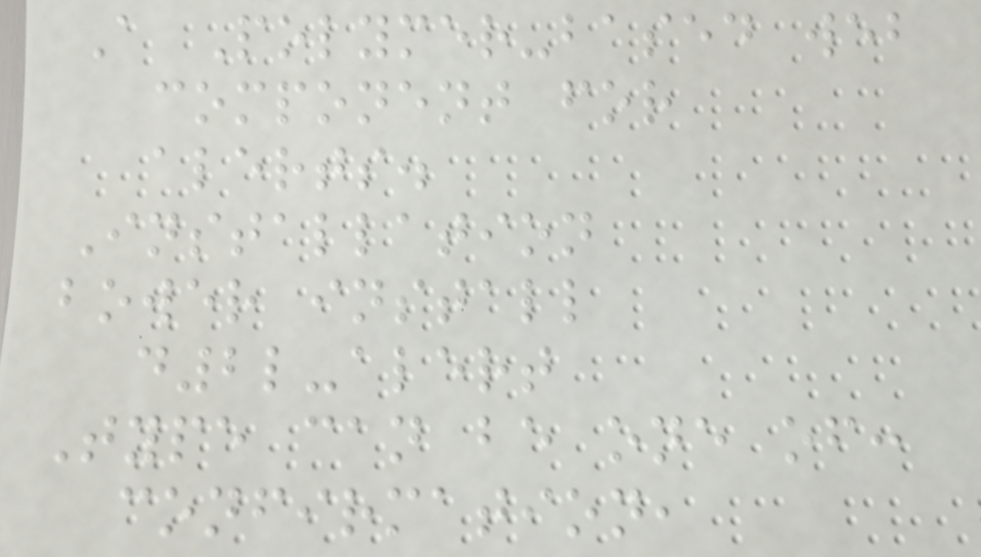A Polymer-based web
component for
alerts.
Installation
bower install
d2l-alert
Type can be one of:
confirmation,
